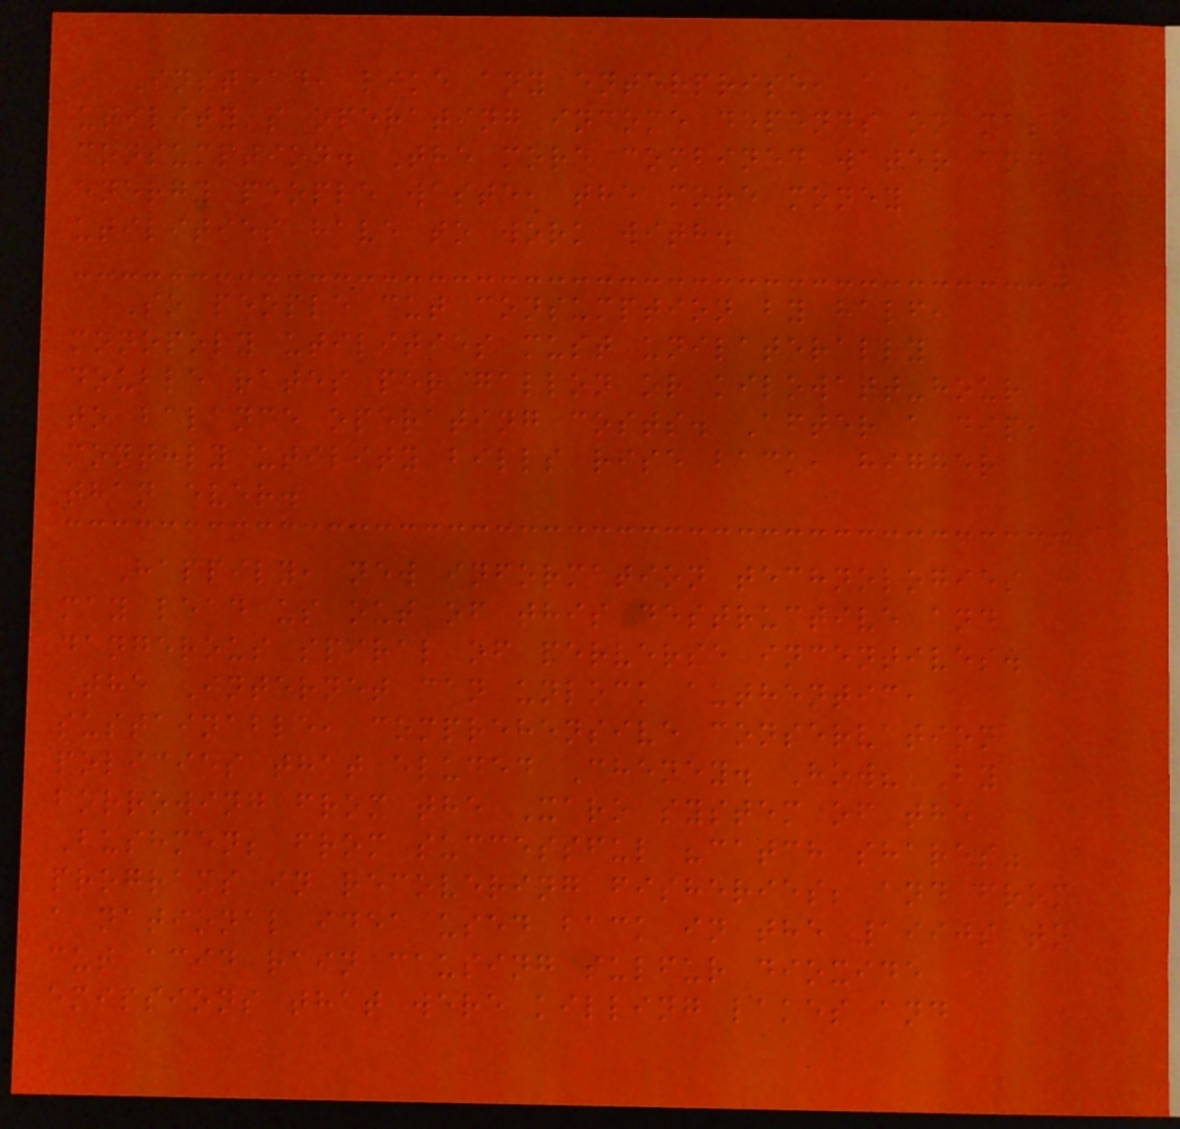Instead, like any enterprise, a
utility's operating income depends on mass
consumption. The more combined water and
energy people waste, the more money
utilities have to work with.
So people cut consumption by half,
monopoly utilities must unilaterally
double rates per gallon or kilowatt-hour
to balance operating costs. After a dip,
monthly utility bills rise back, higher
than ever.
Happily, new information technologies
may lead us out of this destructive and
dangerous spiral of perverse incentives.
The Internet can unlock authentic,
sustainable, comprehensive conservation
policies that eluded Cheney. How? By
borrowing from the Xaro system of the
Bushmen; from successful "catch shares"
programs in recovering fisheries; and from
a national idea used back in the 1990s to
cut acid rain causing sulfur dioxide
emissions that were killing lakes and
